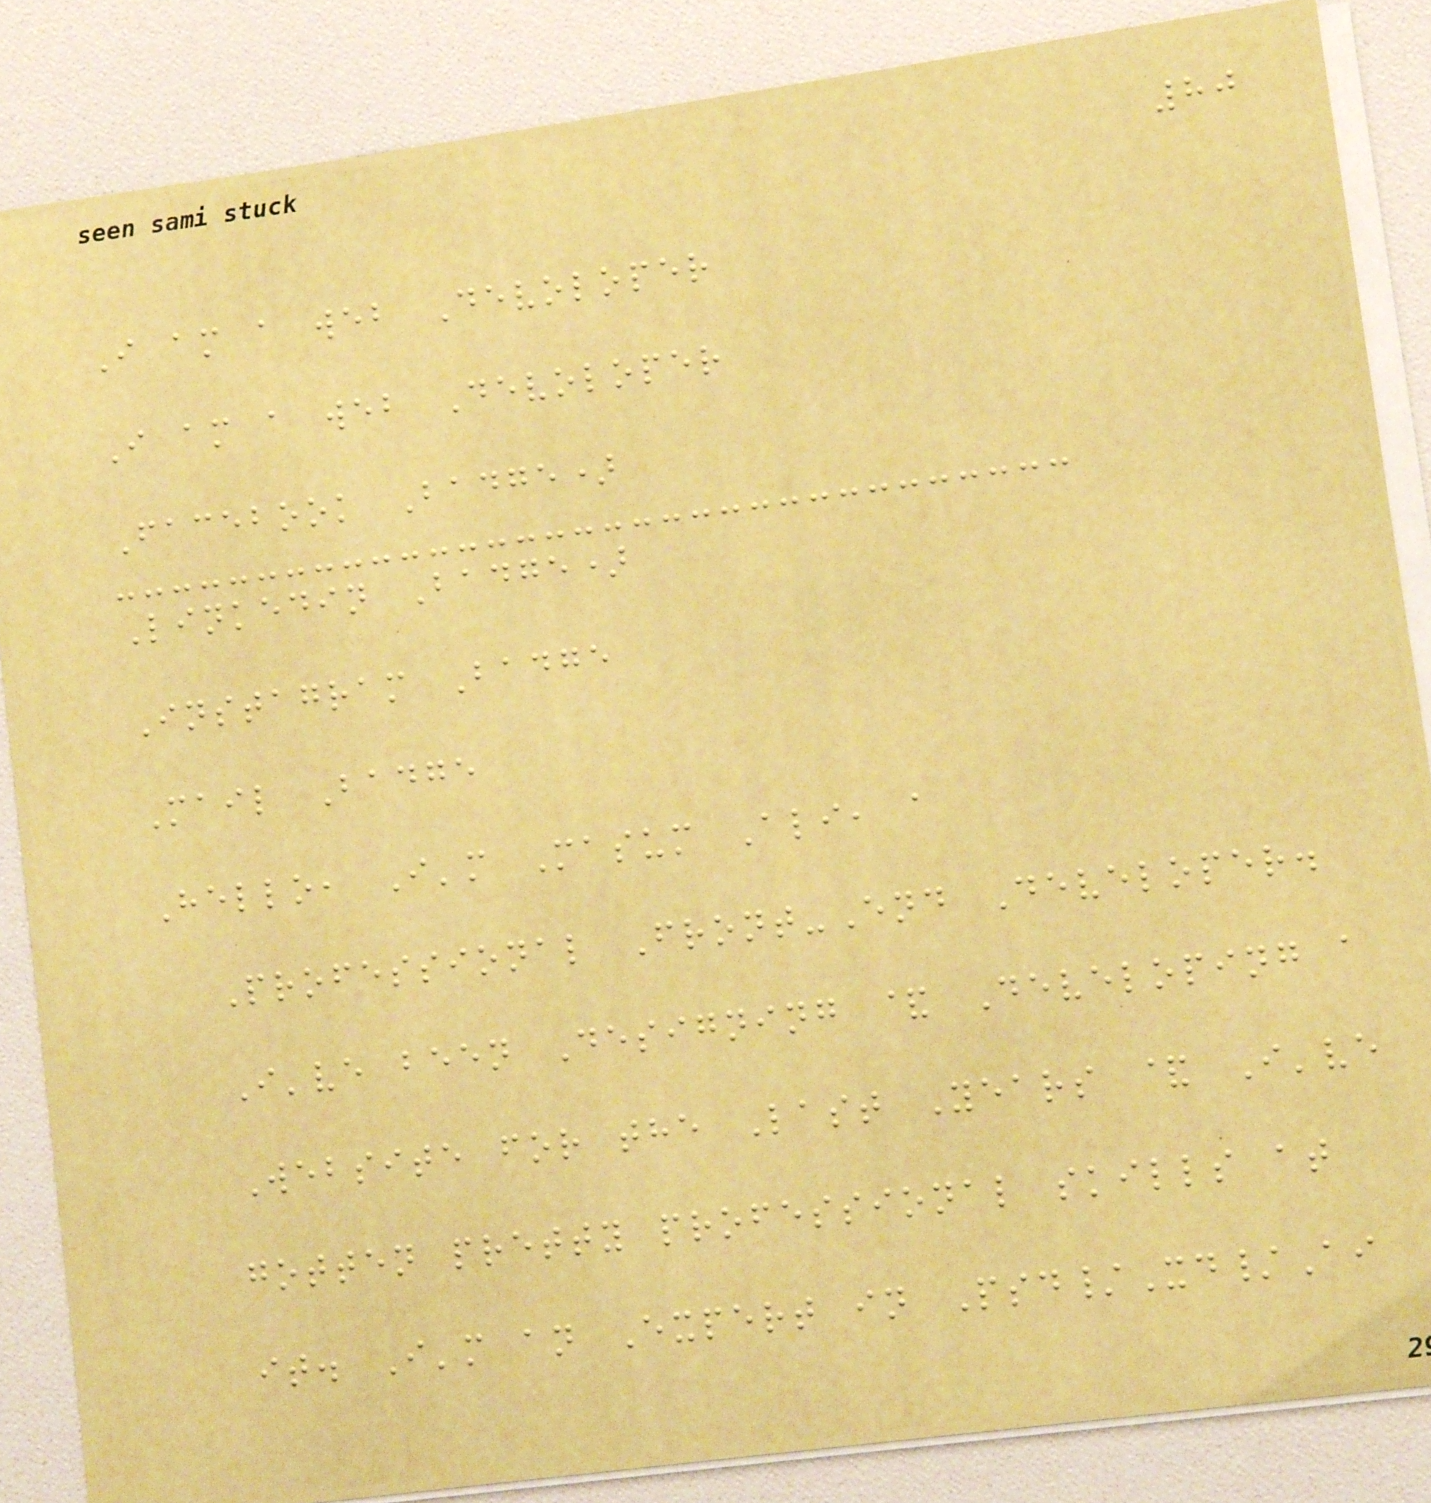80
I am a web Devoloper
I am a web Devoloper
Facebook Badge)
Linkedin Badge)
Instagram Badge
Mail Badge
Hello, I'm Masum Ali, a
Professional Front-End Developer.
I've been Designing & Developing a
Website for the Last Years & I've
gotten pretty professional skills at
it. I'm an Expert in Psd/Xd/Ai
